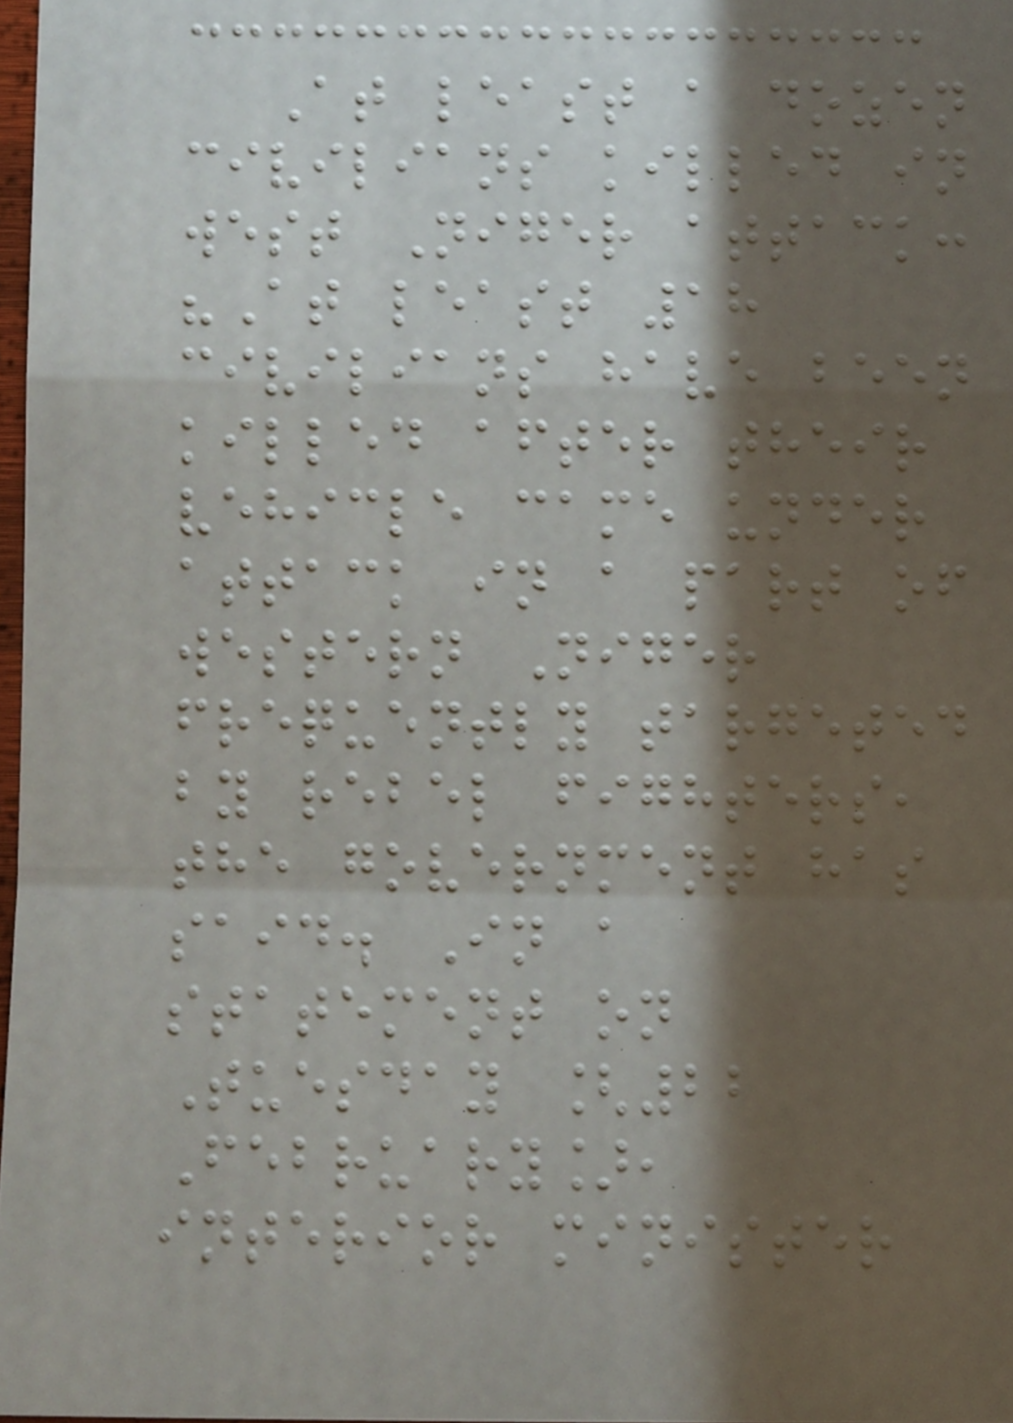At least a dozen
civilians killed in
west Niger attack:
"At least 18
civilians have been
killed after their
vehicle came under
attack in a part of
western Niger
frequently targeted
by rebel fighters,
the government has
said. In a
statement on
Tuesday [22
February],
interior minister
